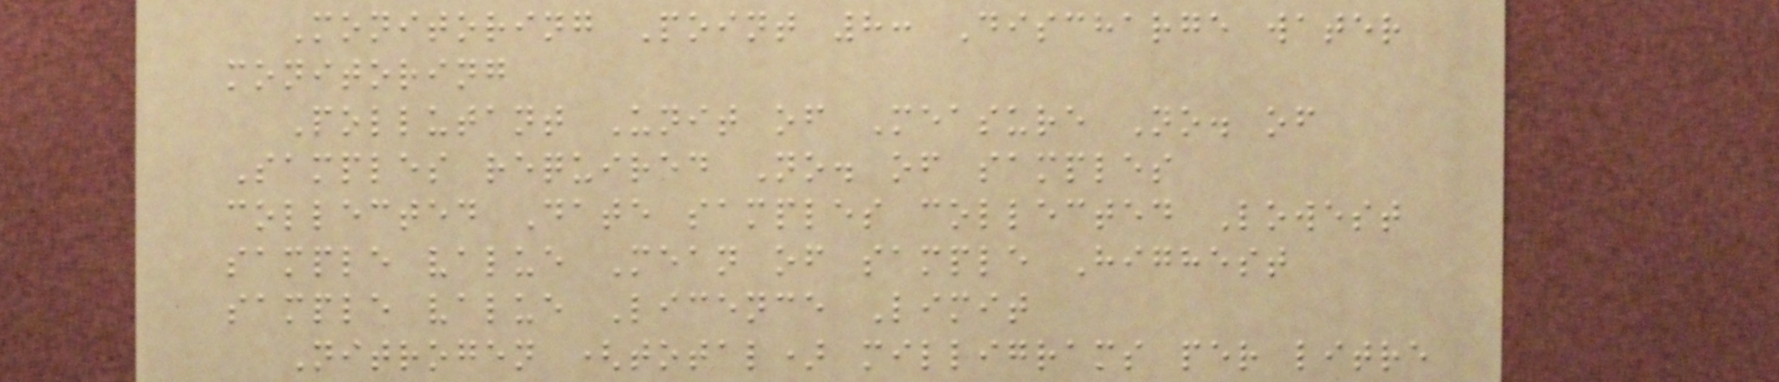Monitoring Point 8: Discharge water
monitoring
Pollutant Unit of Measure No. of
Samples required No. of samples
collected Date samples collected Lowest
sample value Mean of sample Highest
sample value Licence Limit
Nitrogen (total) milligrams per litre
